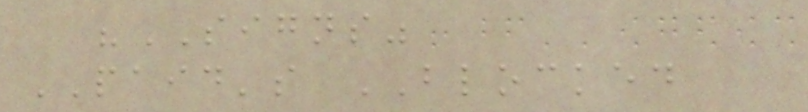"SIGNS"
PAID's BLOCKED
